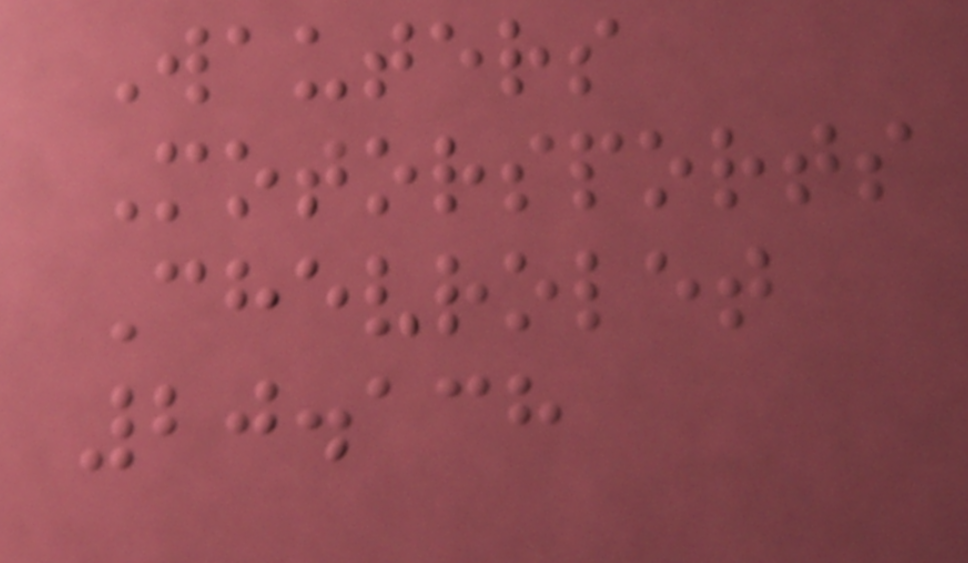Wauters
Motorsports
Chevrolet
20.138
